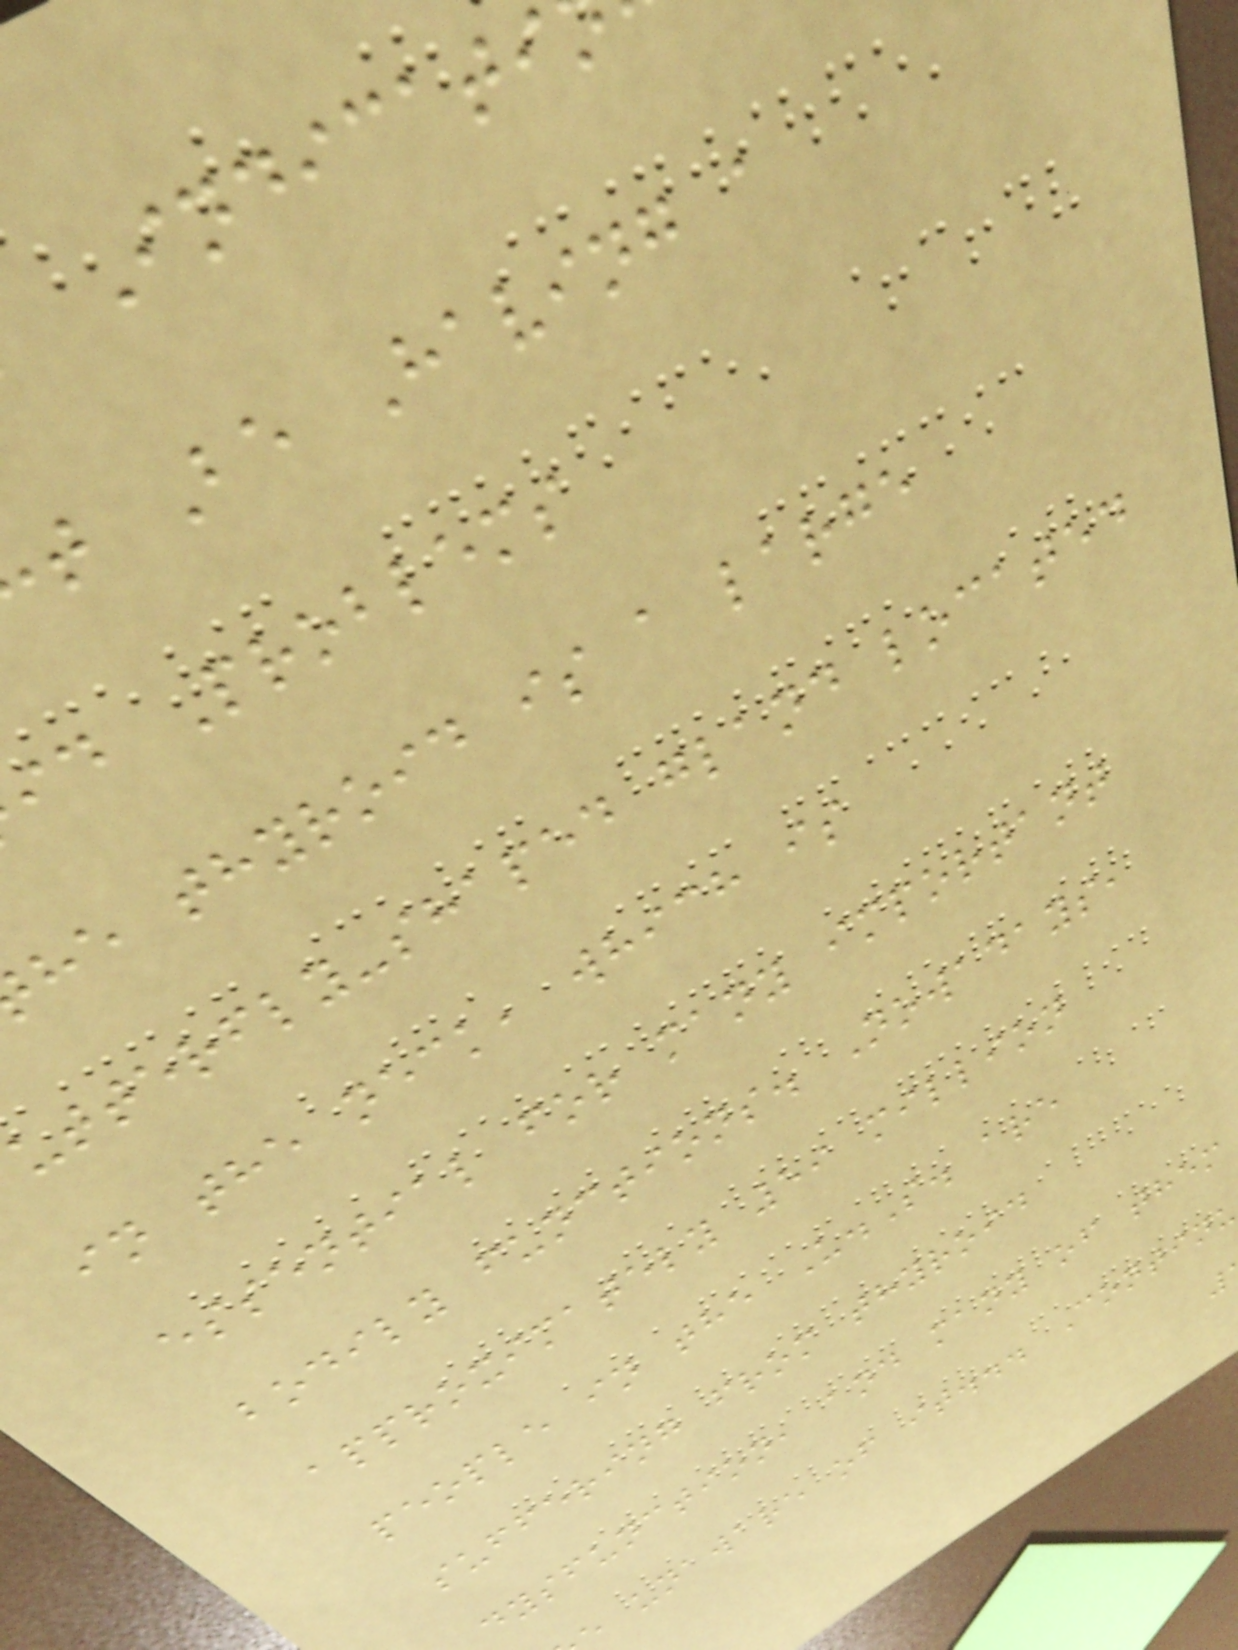Indicati
t Be Having a
id Problems
he thyroid is a large
utterfly-shaped gland located
in the neck, which is
essential for many important
bodily functions. Nowadays,
approximately 59 million
people in the U.S. are
suffering from thyroid
dysfunction, and many of them
e unaware of it... Continu
